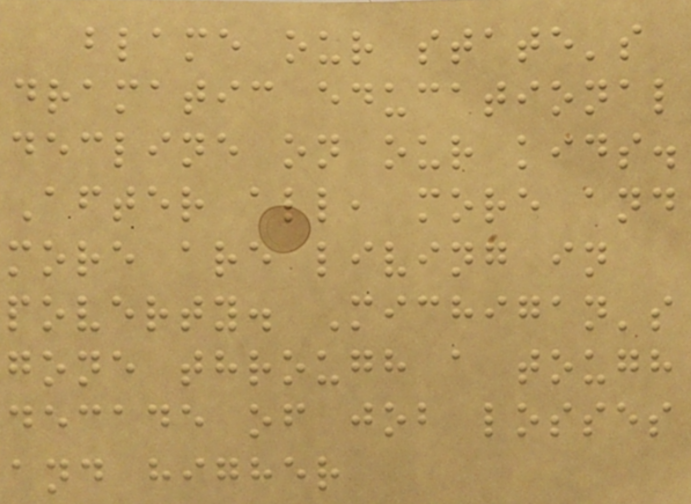blame our state's
dramatic educational
decline on our kids.
After all, more and
more are living in
poverty. Michigan's
gone through a tough
decade of job losses
and higher
